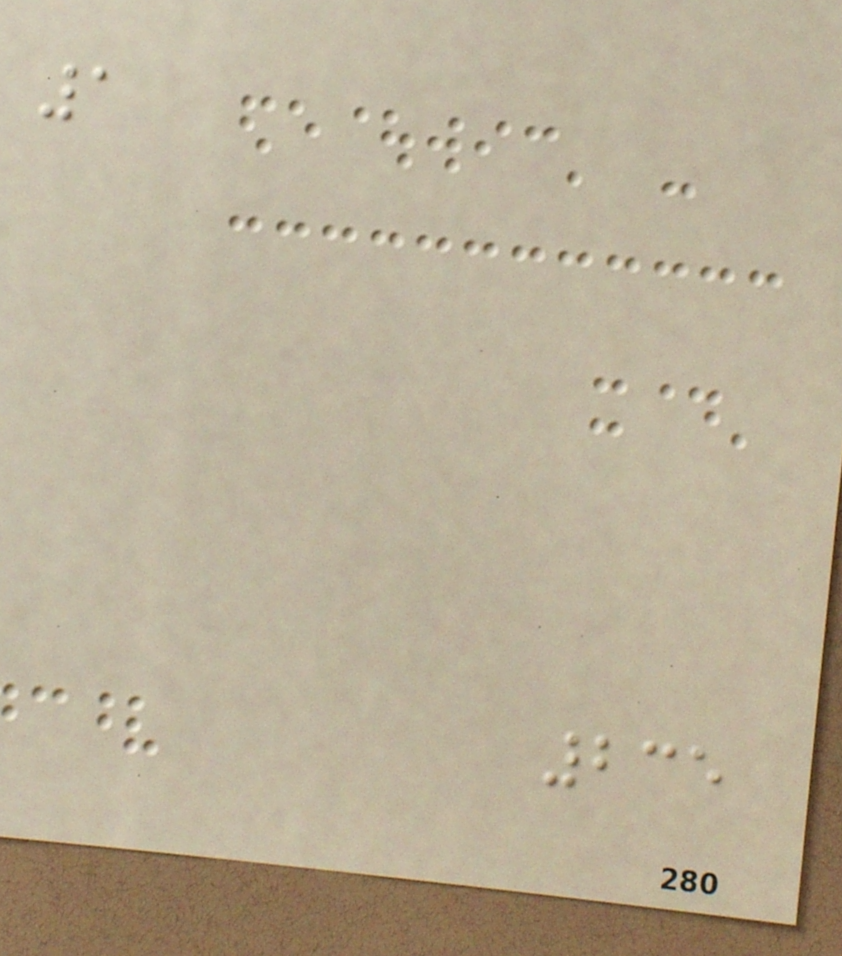1
235
